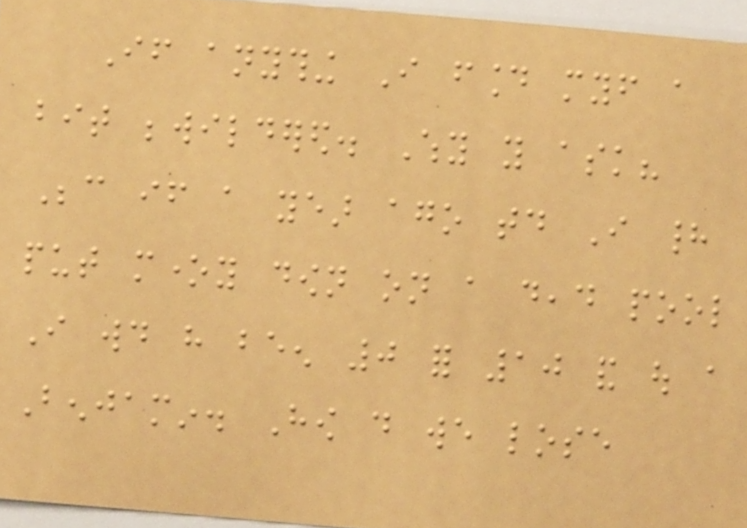If anything I found myself a
bit bewildered. Why you ask?
Because if a year ago today I had
put money down on a dead pool
I would have been 0 for 10 and out a
Benjamin. How do we lose
